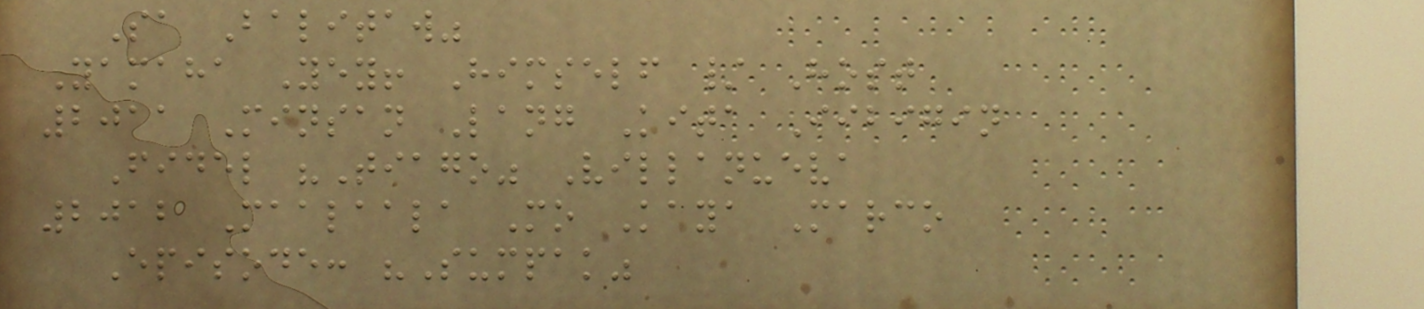Sa Balitaw"
Yamaha Yey! Himself / Host
2011 Minsan Lang Kita Iibigin
Fidel "Tiago" Villanueva
2012 Maalaala Mo Kaya Marco
Episode: "Sumpak"
